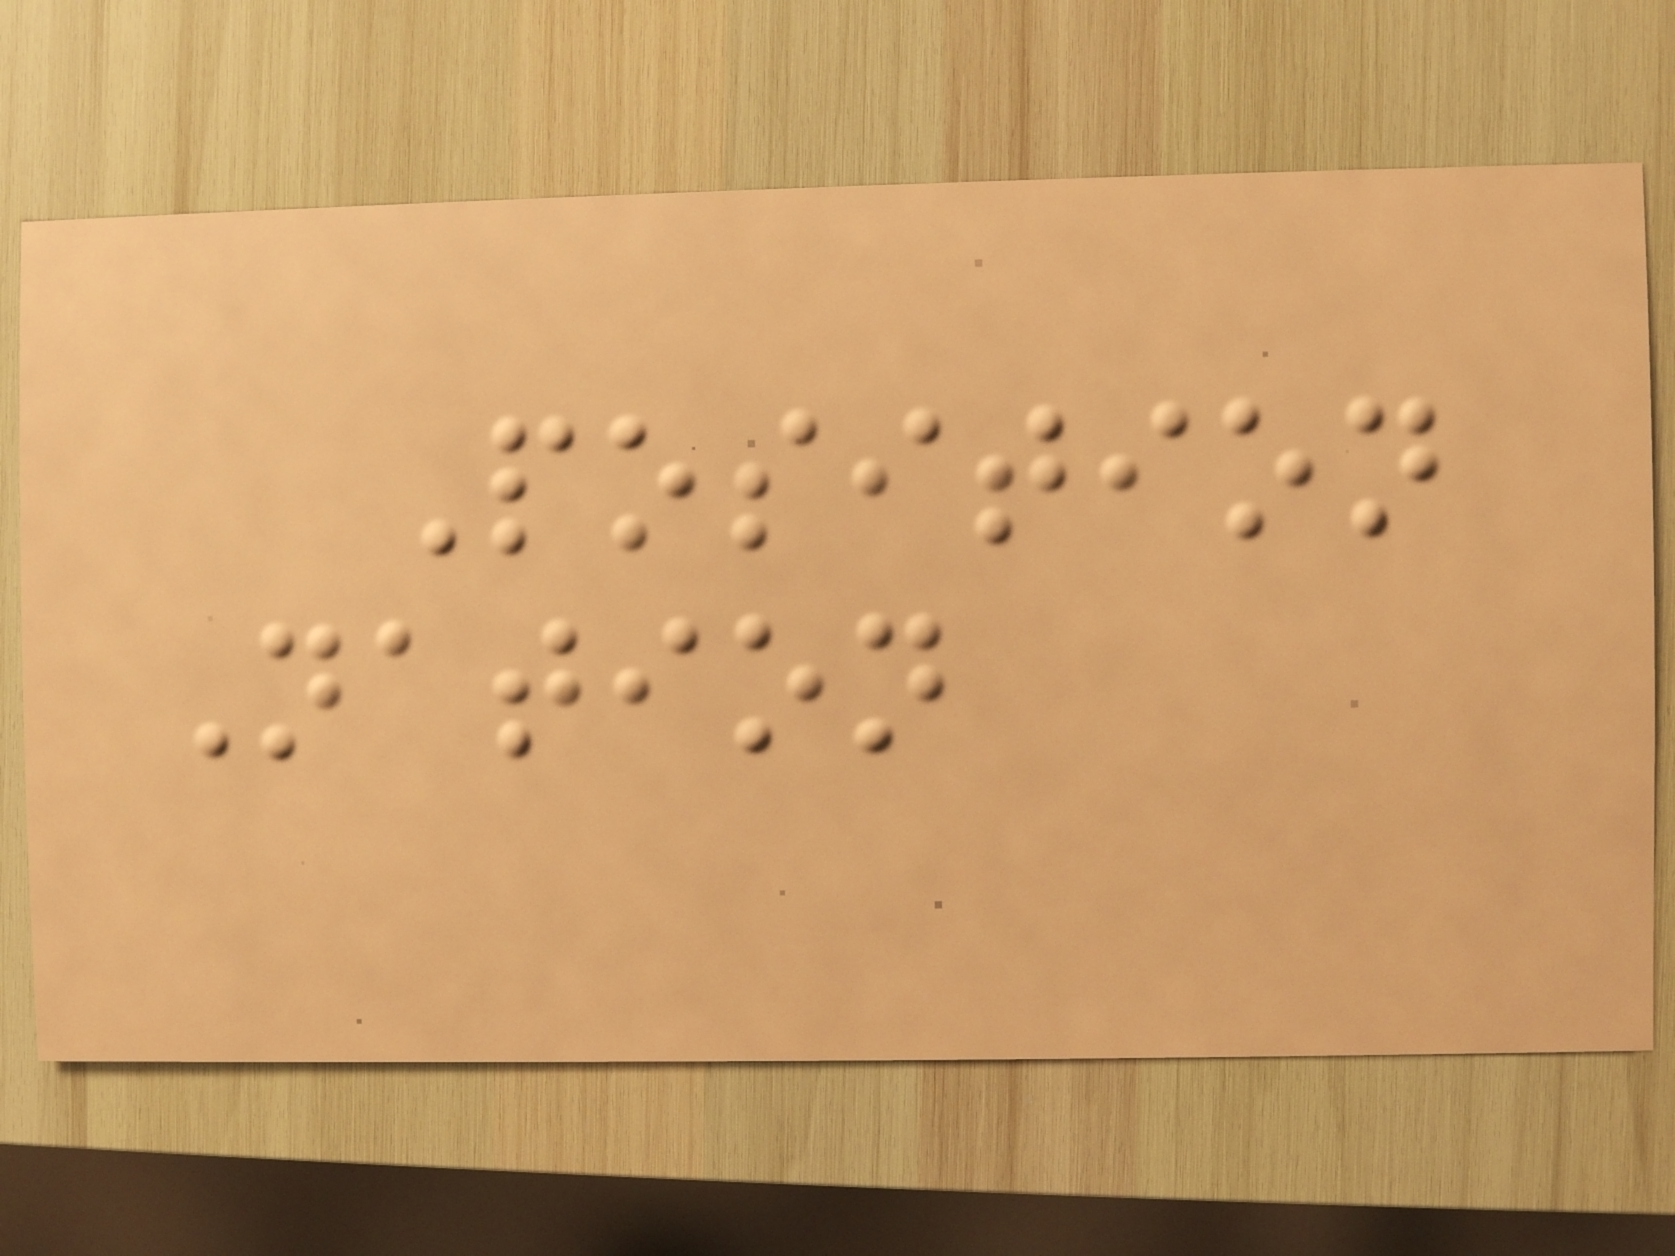Position
Nation
